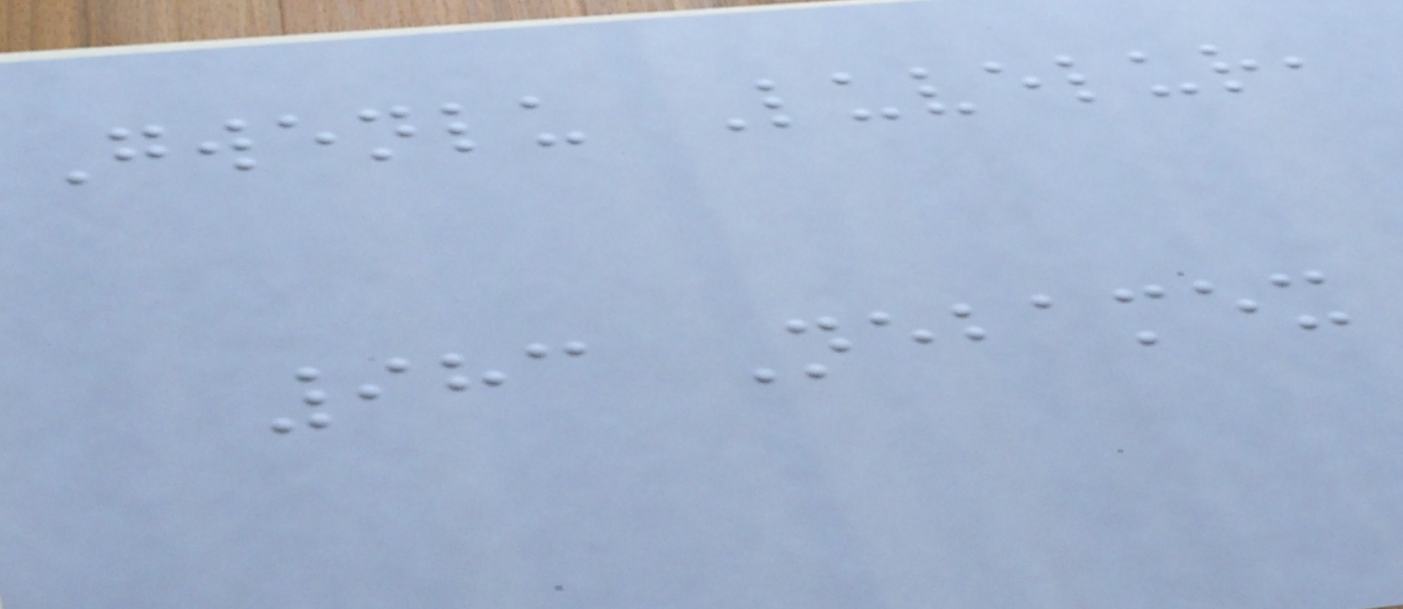Gwenlu Luvelur,
983 Nebamex
